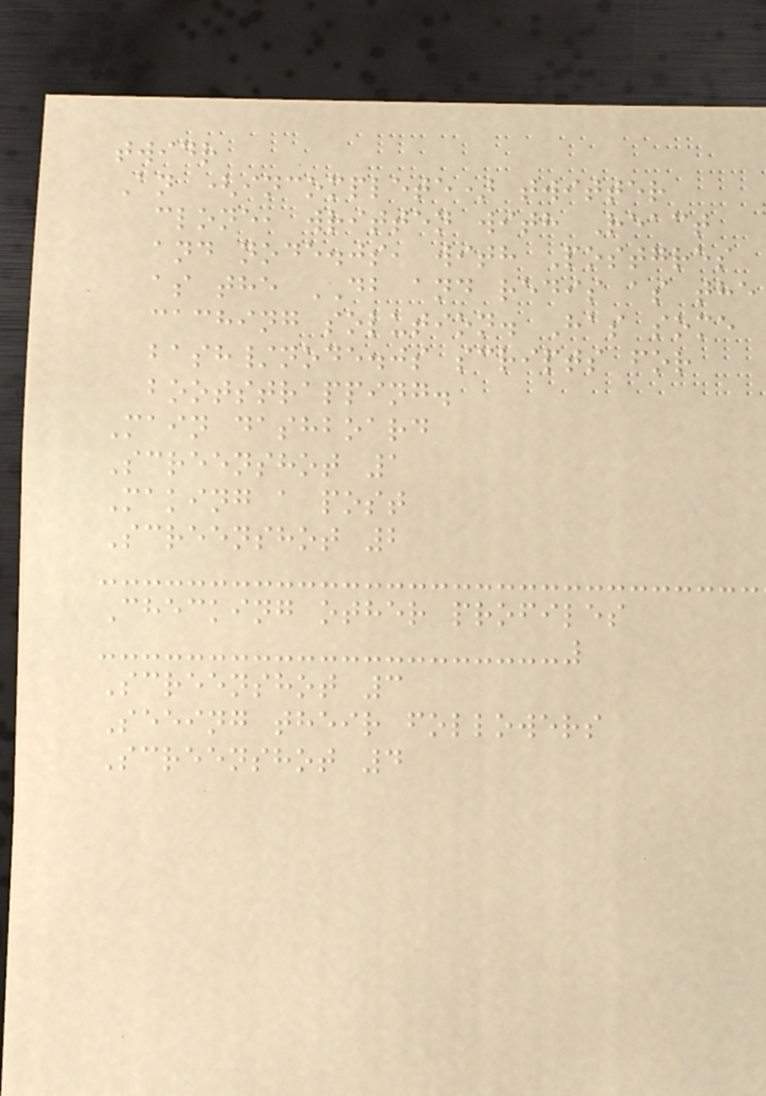twidr
An (incomplete) twitter
clone, written with React
and node.js, with Postgres
as the DB and redis as the
caching solution. Has some
bash/node.js scripts for
bootstrapping.
Main dashboard
Screenshot 1
Making a post
Screenshot 2
Checking other profiles
Screenshot 3
Seeing their followers
Screenshot 4
